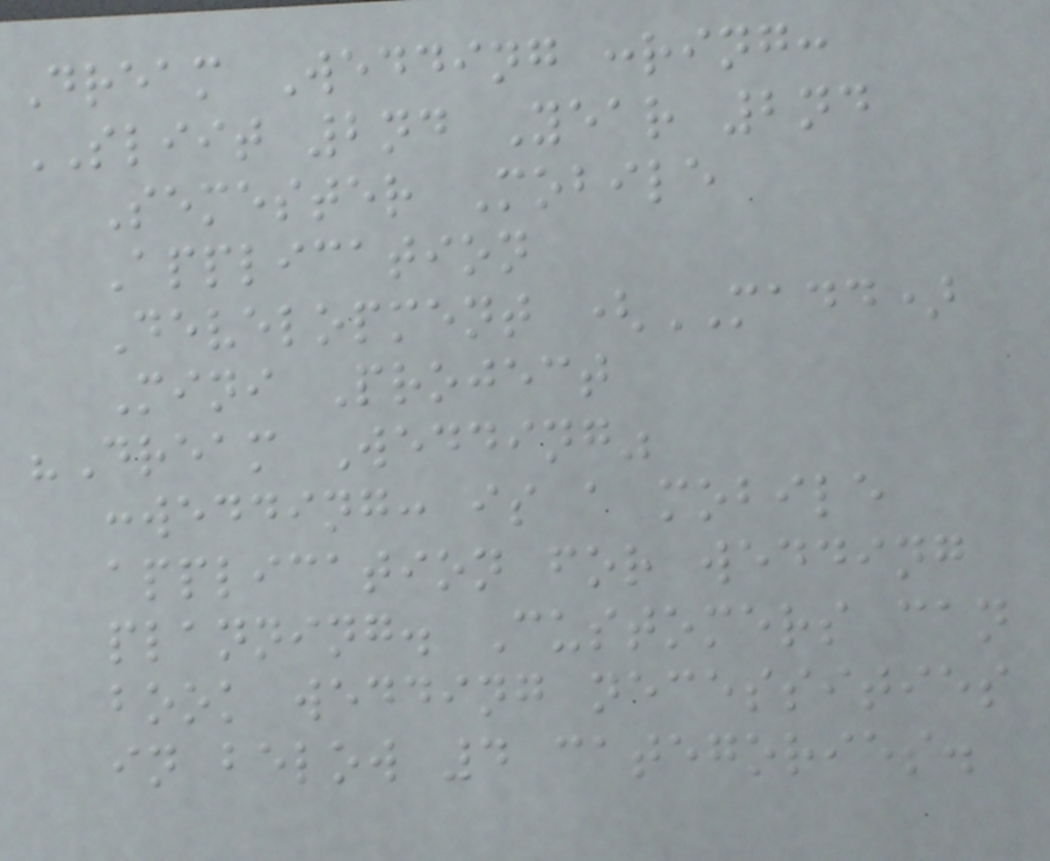Dream Wedding :ring:
SLIIT 2nd Year 2nd
Semester Mobile
Application
Development (MADD)
Mini Project
"Dream Wedding"
:wedding: is a mobile
application for wedding
planning. Customers can
book wedding necessities
in below 4 categories.
